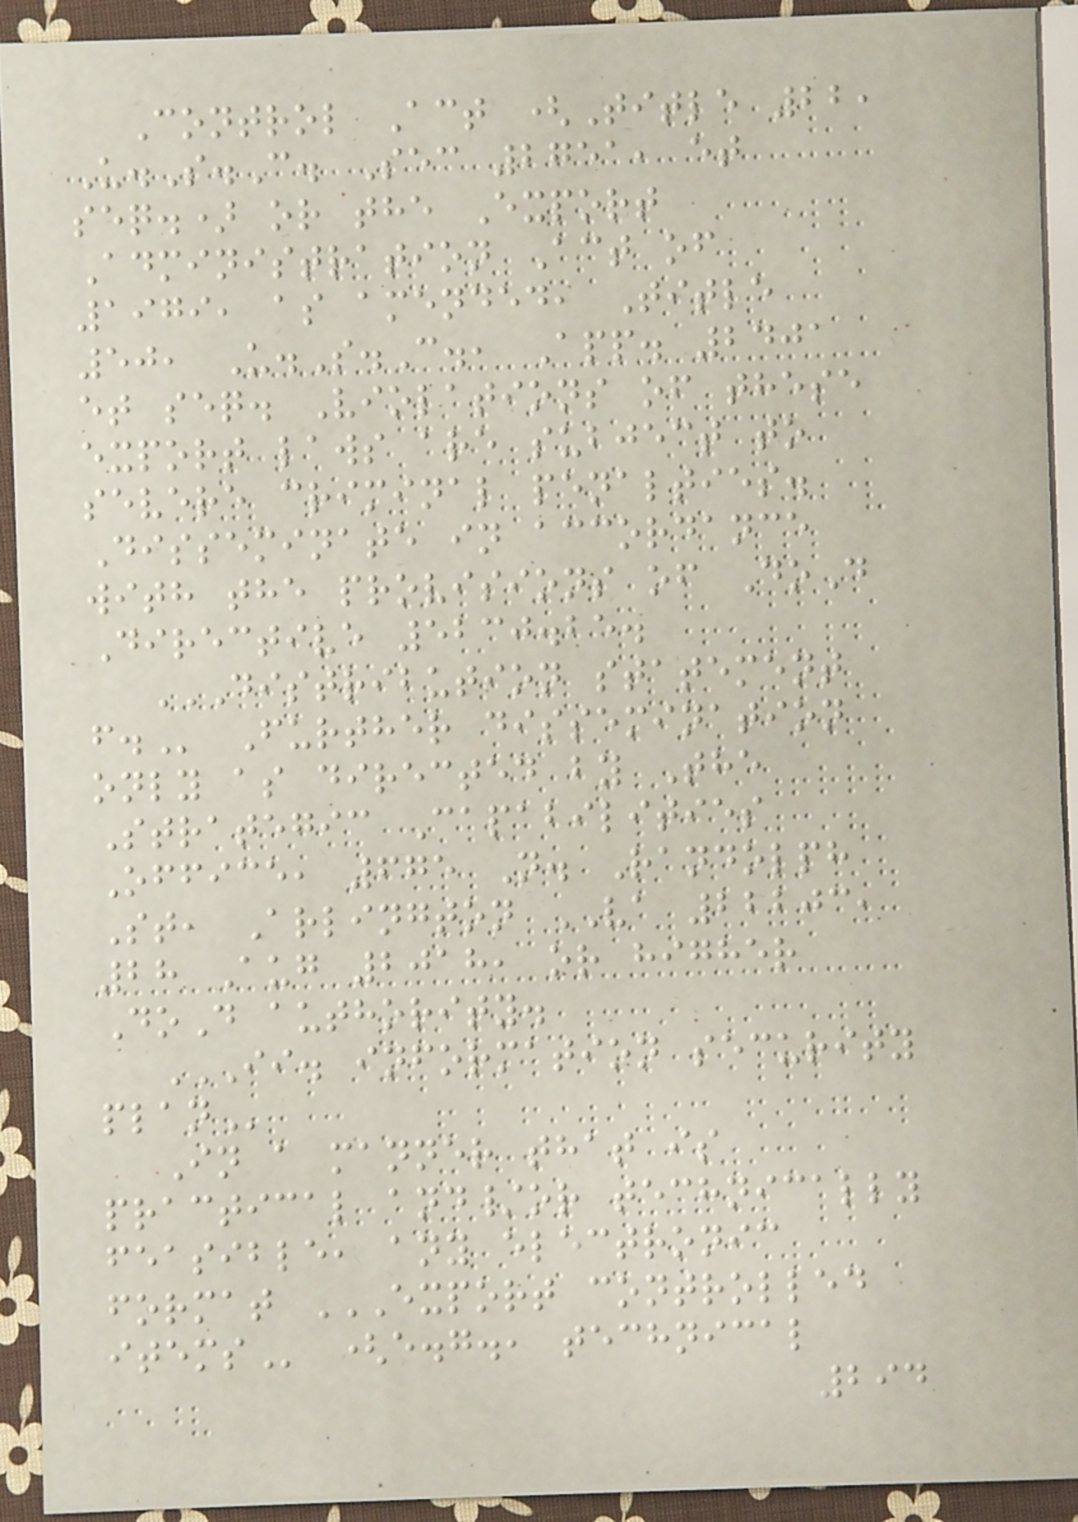Control Act (Title 22,
U.S.C. Sec 2751, et
seq.) or the Export
Administration Act of
1979, as amended, Title
50, U.S.C., App. 2401
et seq. Violations of these
export laws are subject to
severe criminal penalties.
Disseminate in accordance
with the provisions of DoD
Directive 5230.25.
DISTRIBUTION STATEMENT
F. Further dissemination
only as directed by The
Strategic Capabilities
Office, 675 N. Randolph
St, Arlington VA 22203,
28 Aug 2018, or higher
DoD authority.
II. INFORMATION SECURITY
PLAN
In a manner that is
practical and/or technically
feasible, any electronic
format EXPORT CONTROLLED
ITEMS (e.g., technical
294
